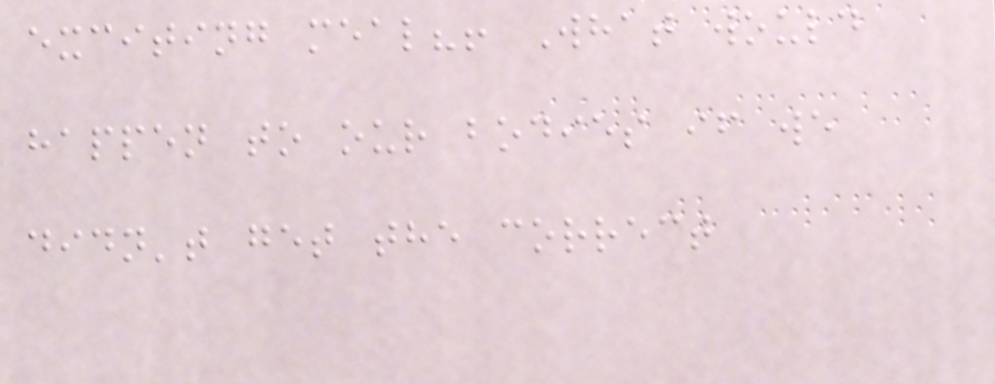exciting meal?! What would
happen to our bodies if we
didn't get the correct
